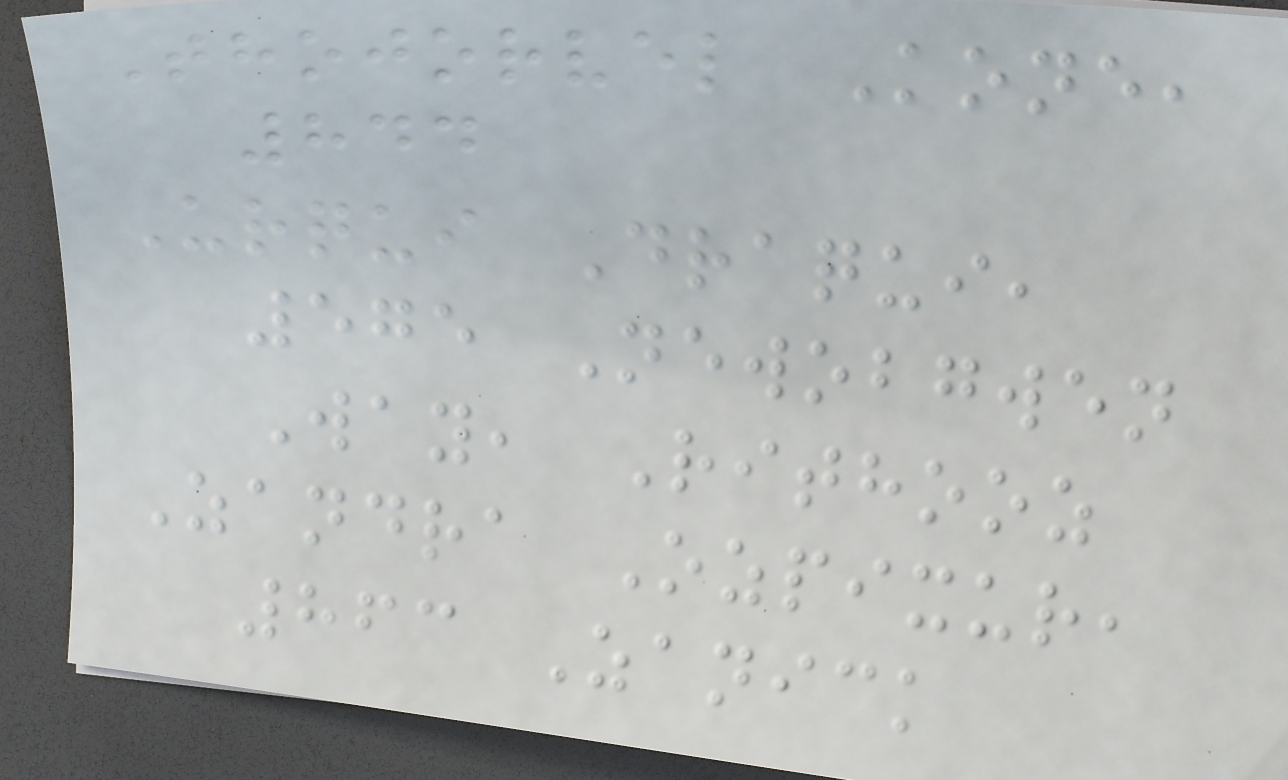Thojorvel Kone,
844
Urqui Draqui,
575 Newobgwen
Way, Rithooz
Zandra Ozpixur,
863 Zanick
